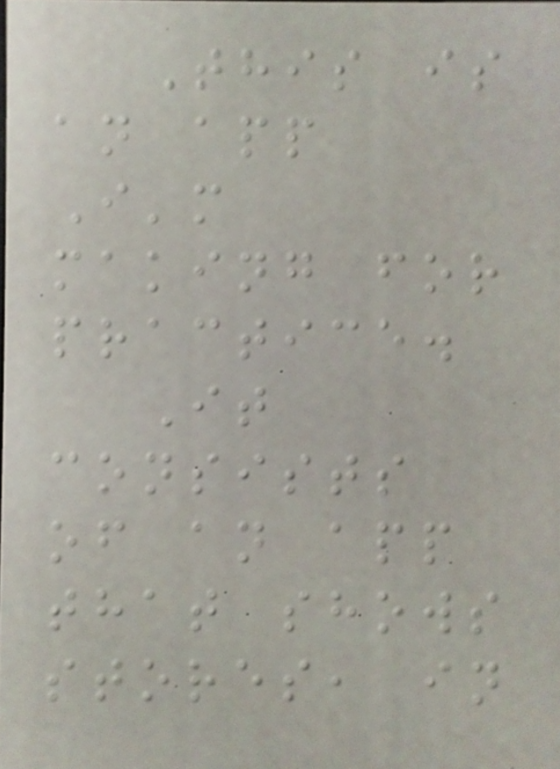This is
an app
I'm
making for
practice.
It
consists
of an app
that shows
stores, in
